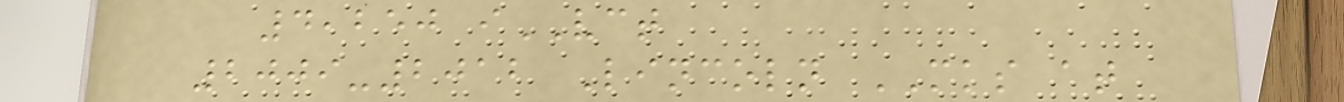4,250 iVCT
2009-2012 Lincoln MKS at
